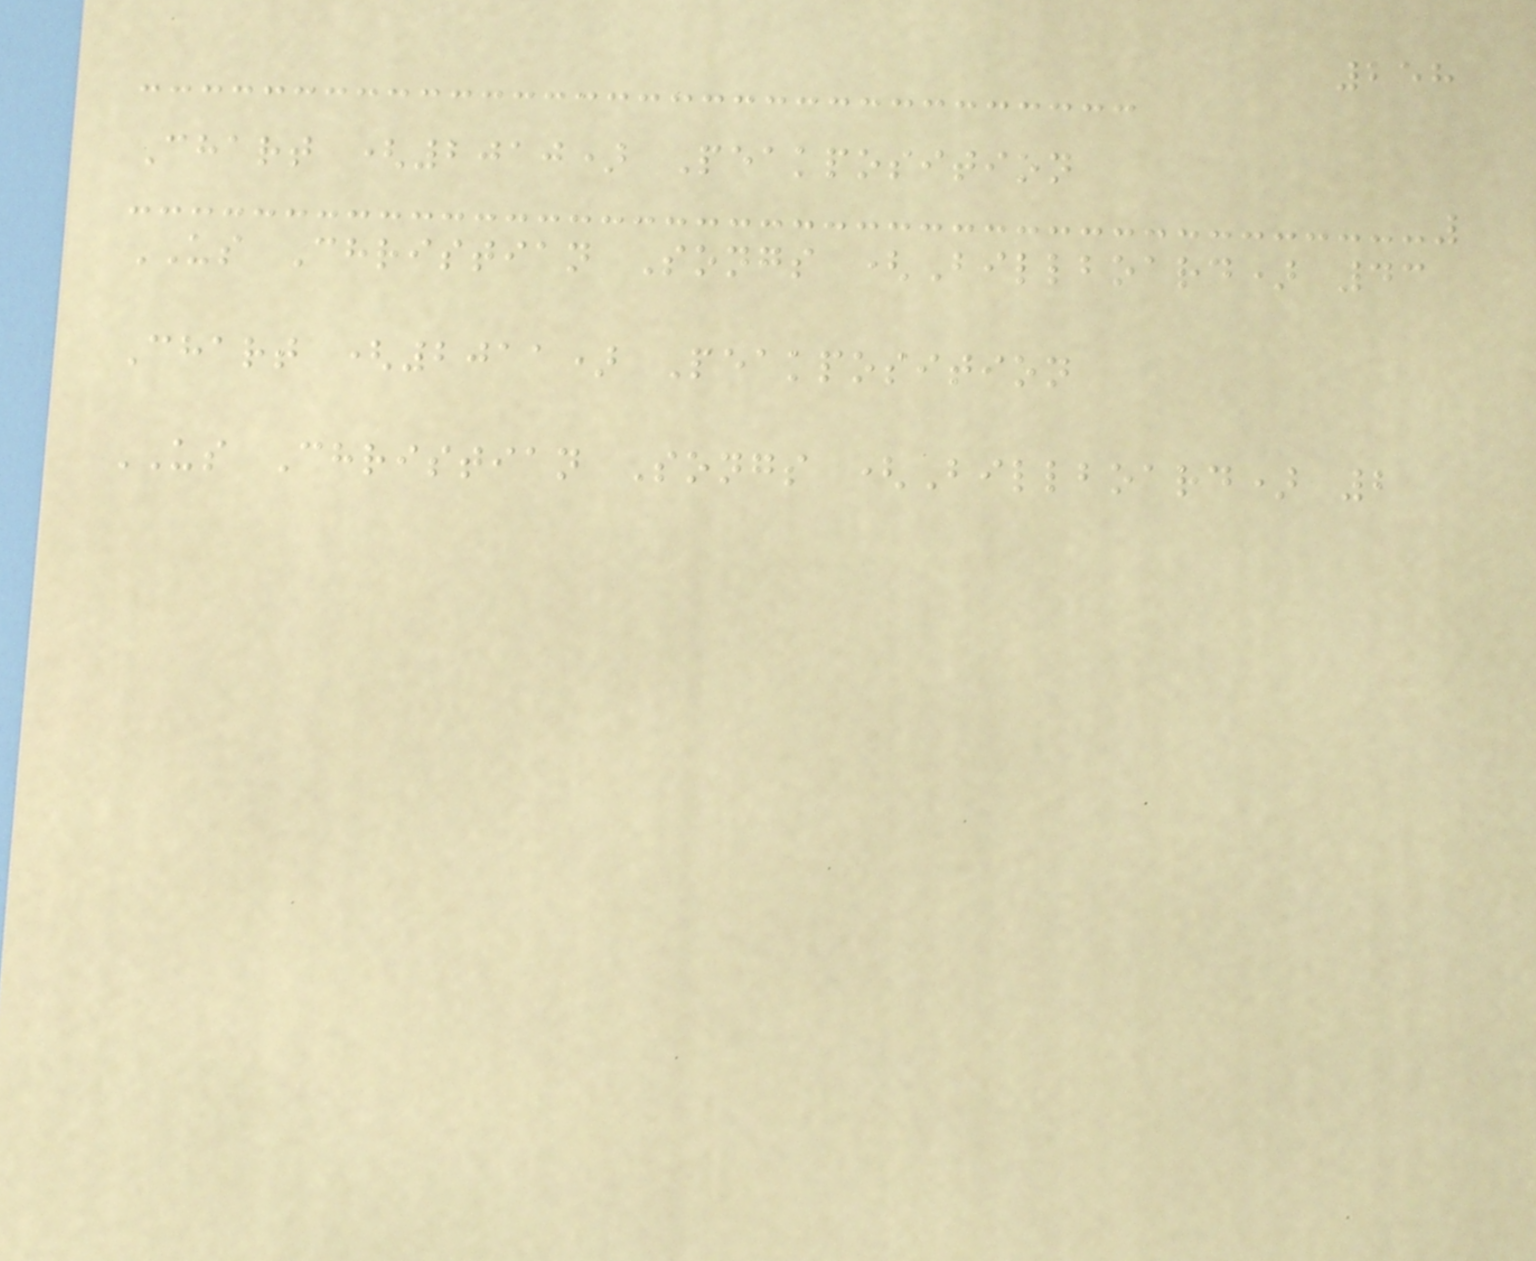258
Chart (2010) Peakposition
US Christian Songs (Billboard) 43
Chart (2011) Peakposition
US Christian Songs (Billboard) 2
